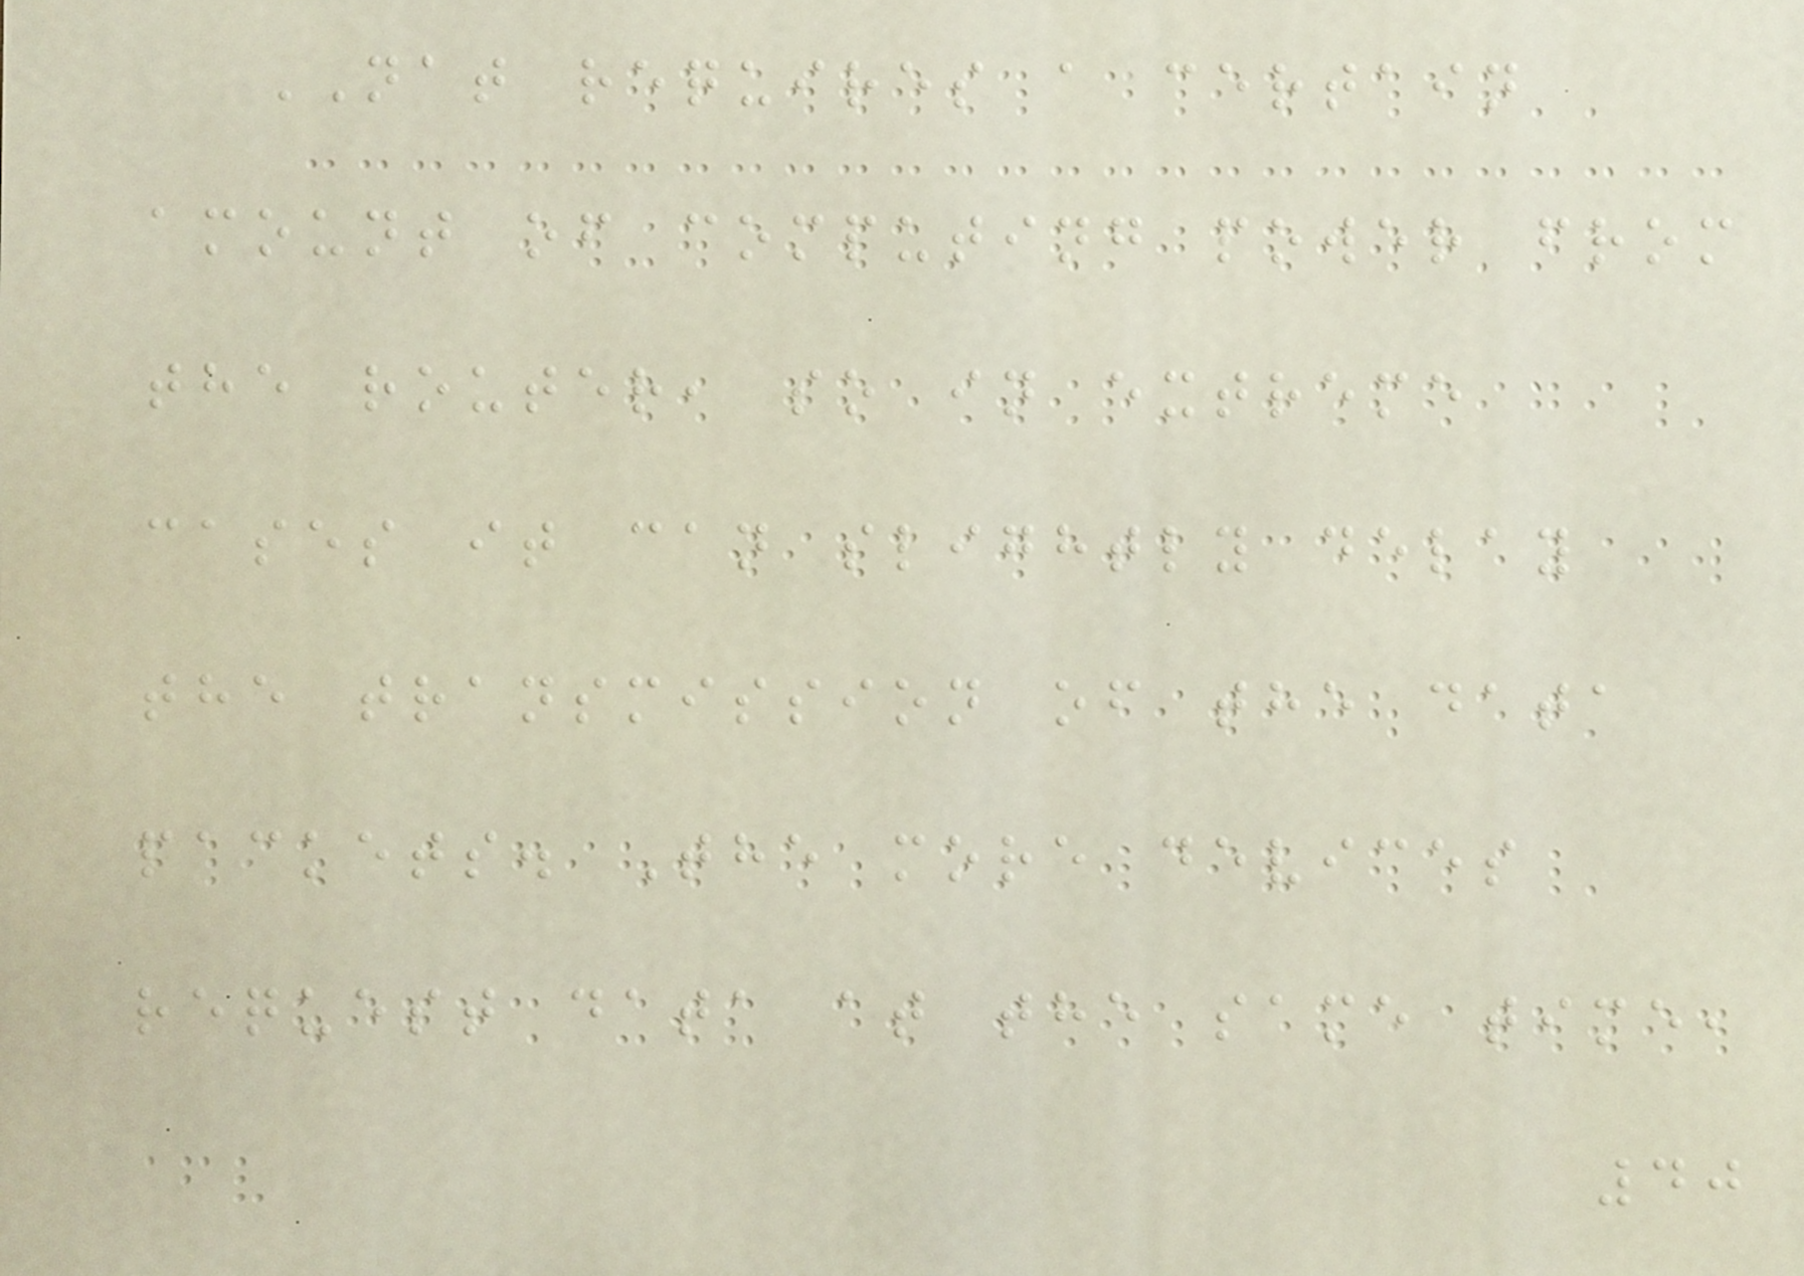NAT requires a certain
amount of computing power from
the router, so in extreme
cases it can slightly delay
the transmission of the data
packets. The more devices
request data at the same time,
40
